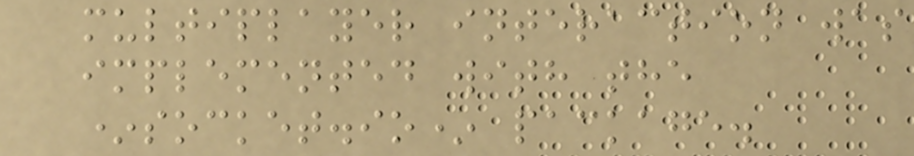multiplayer interaction was
implemented with the
*socket.io* package.
